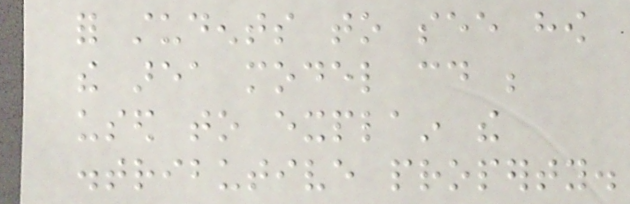for students to see how
the area model could be
used to explain the
distributive property.
